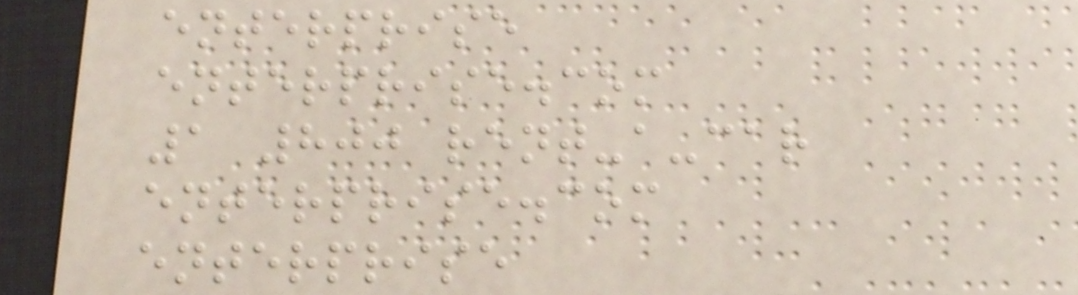enterprise
enterprise.com
1 800 rent-a-car
enterprise.com
enterprise
